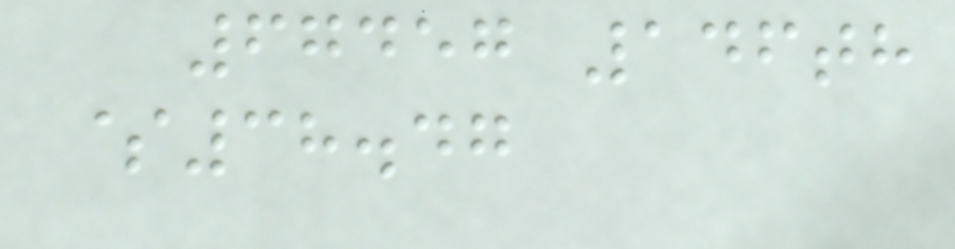67457 146th
$38.47
